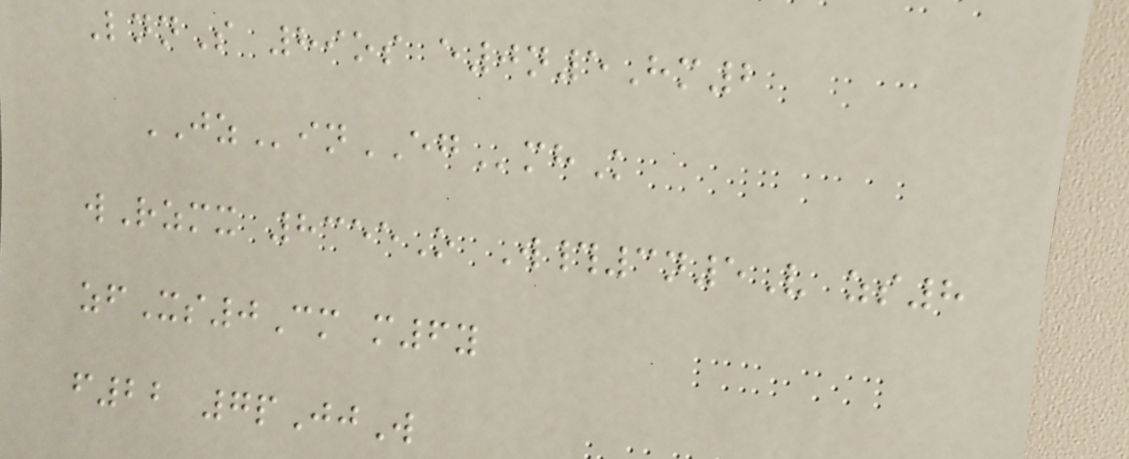LnnS 89os e0n5Hm2
JZinEGmhK
wRzmx 8355O W#3n5V zs8
zfXs0Cm m6y
f22 7pJjW
